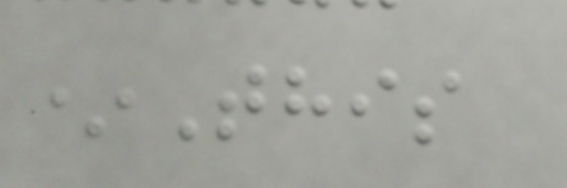*This
